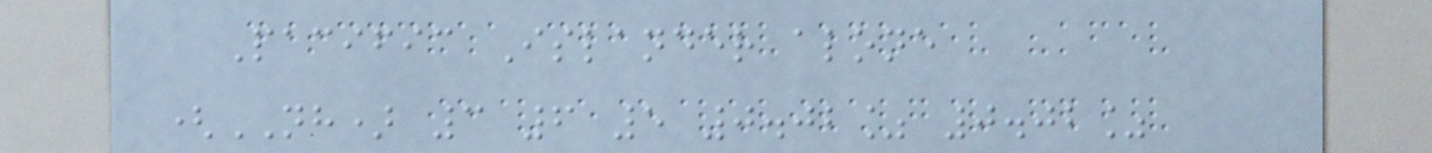Pacific Islander alone
(NH) 3 6 5 0.02% 0.02%
